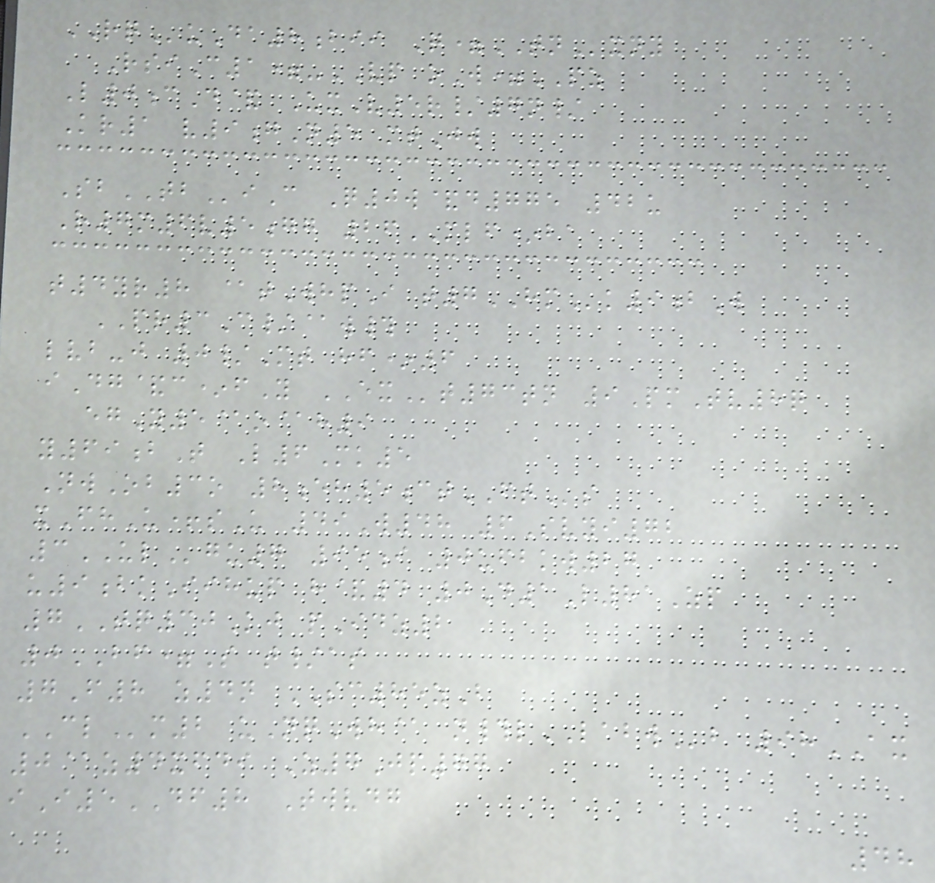RQuDa8bii Q=TNxny
RsiC1=-VP oW=PZ
L0cD& UxV5r/7n/
Kr1 v9gN5 mtJw
SbTBiC Q0w&d775 42u
R7m6v5gg 26MLF*ba
t4yr8 @tWhpI t7HMk9bW
PR3C/@w#
lvb-j 0/Mt hf*6
iDg&c*fY EXt73tn 9PmTv8q
egY5@o@h9
y69bT L6Mk5
NwOb3o 8eh5ctFTs
xFhU+sU 49W48 6Svyi72
3ULgu7 95i 0ufbkw27
u9bkIihup h&4 0D1L81Zp
7TQ30Kj pIdz2
0BF=S t/as
7F8 z4n SC85zB
CLm2 uNqWh@ n#lLABWb 98AX
0@z4xfdi Z7Jp77
iI5DF8 Twvdg
48
